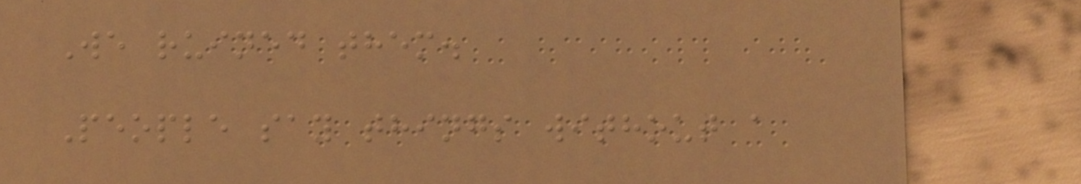We ruined them.
People say things without a
